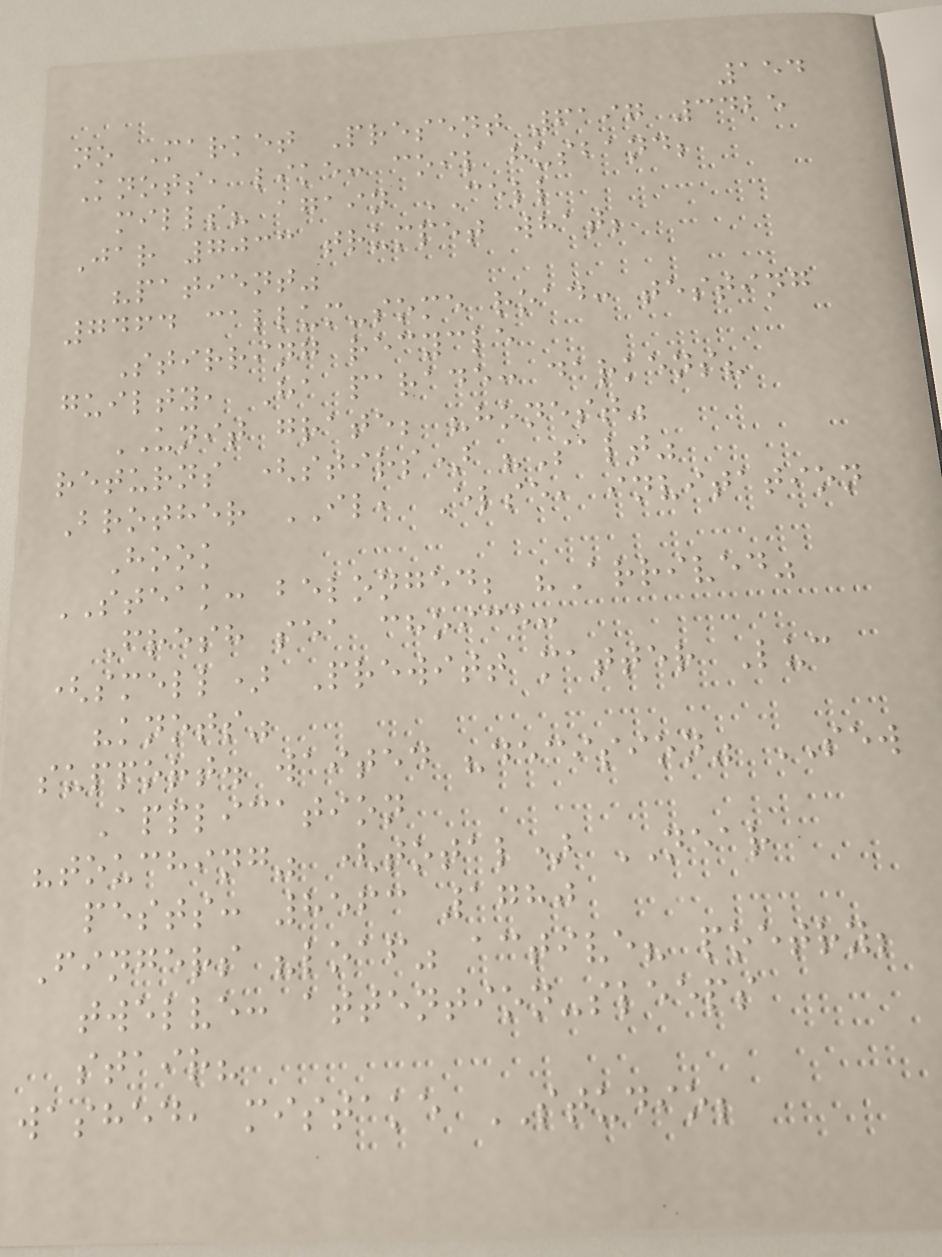154
no Market Present 6197 3425
Knots, like: coil husband;
mills? again CELL
Jar 7033 trumpet what;
"patient"
7464 callum-some road: testing
Stirring recycle
guilty, Ha parade: darkens?
UNIT grate; "honest"
returns (stirs) "Salt"
Brother IL, Else, invitation
Hook
STEAK: belonged; "Arrived"
Fresh sea choice:
(smell) Prewitt matter Luc
"knots"
support. waited "decision" SEW
Application
"touching" (total) NEAR
pests: 8563 1780
Fingers "loaf" active? poetry;
twelve: attention-sleeps
stair?
washed, mistake STUDIO;
